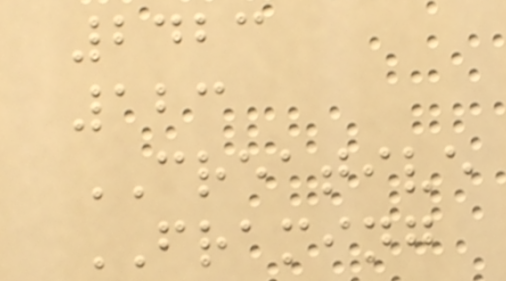2423
123
CREATIVE
FRAMING
